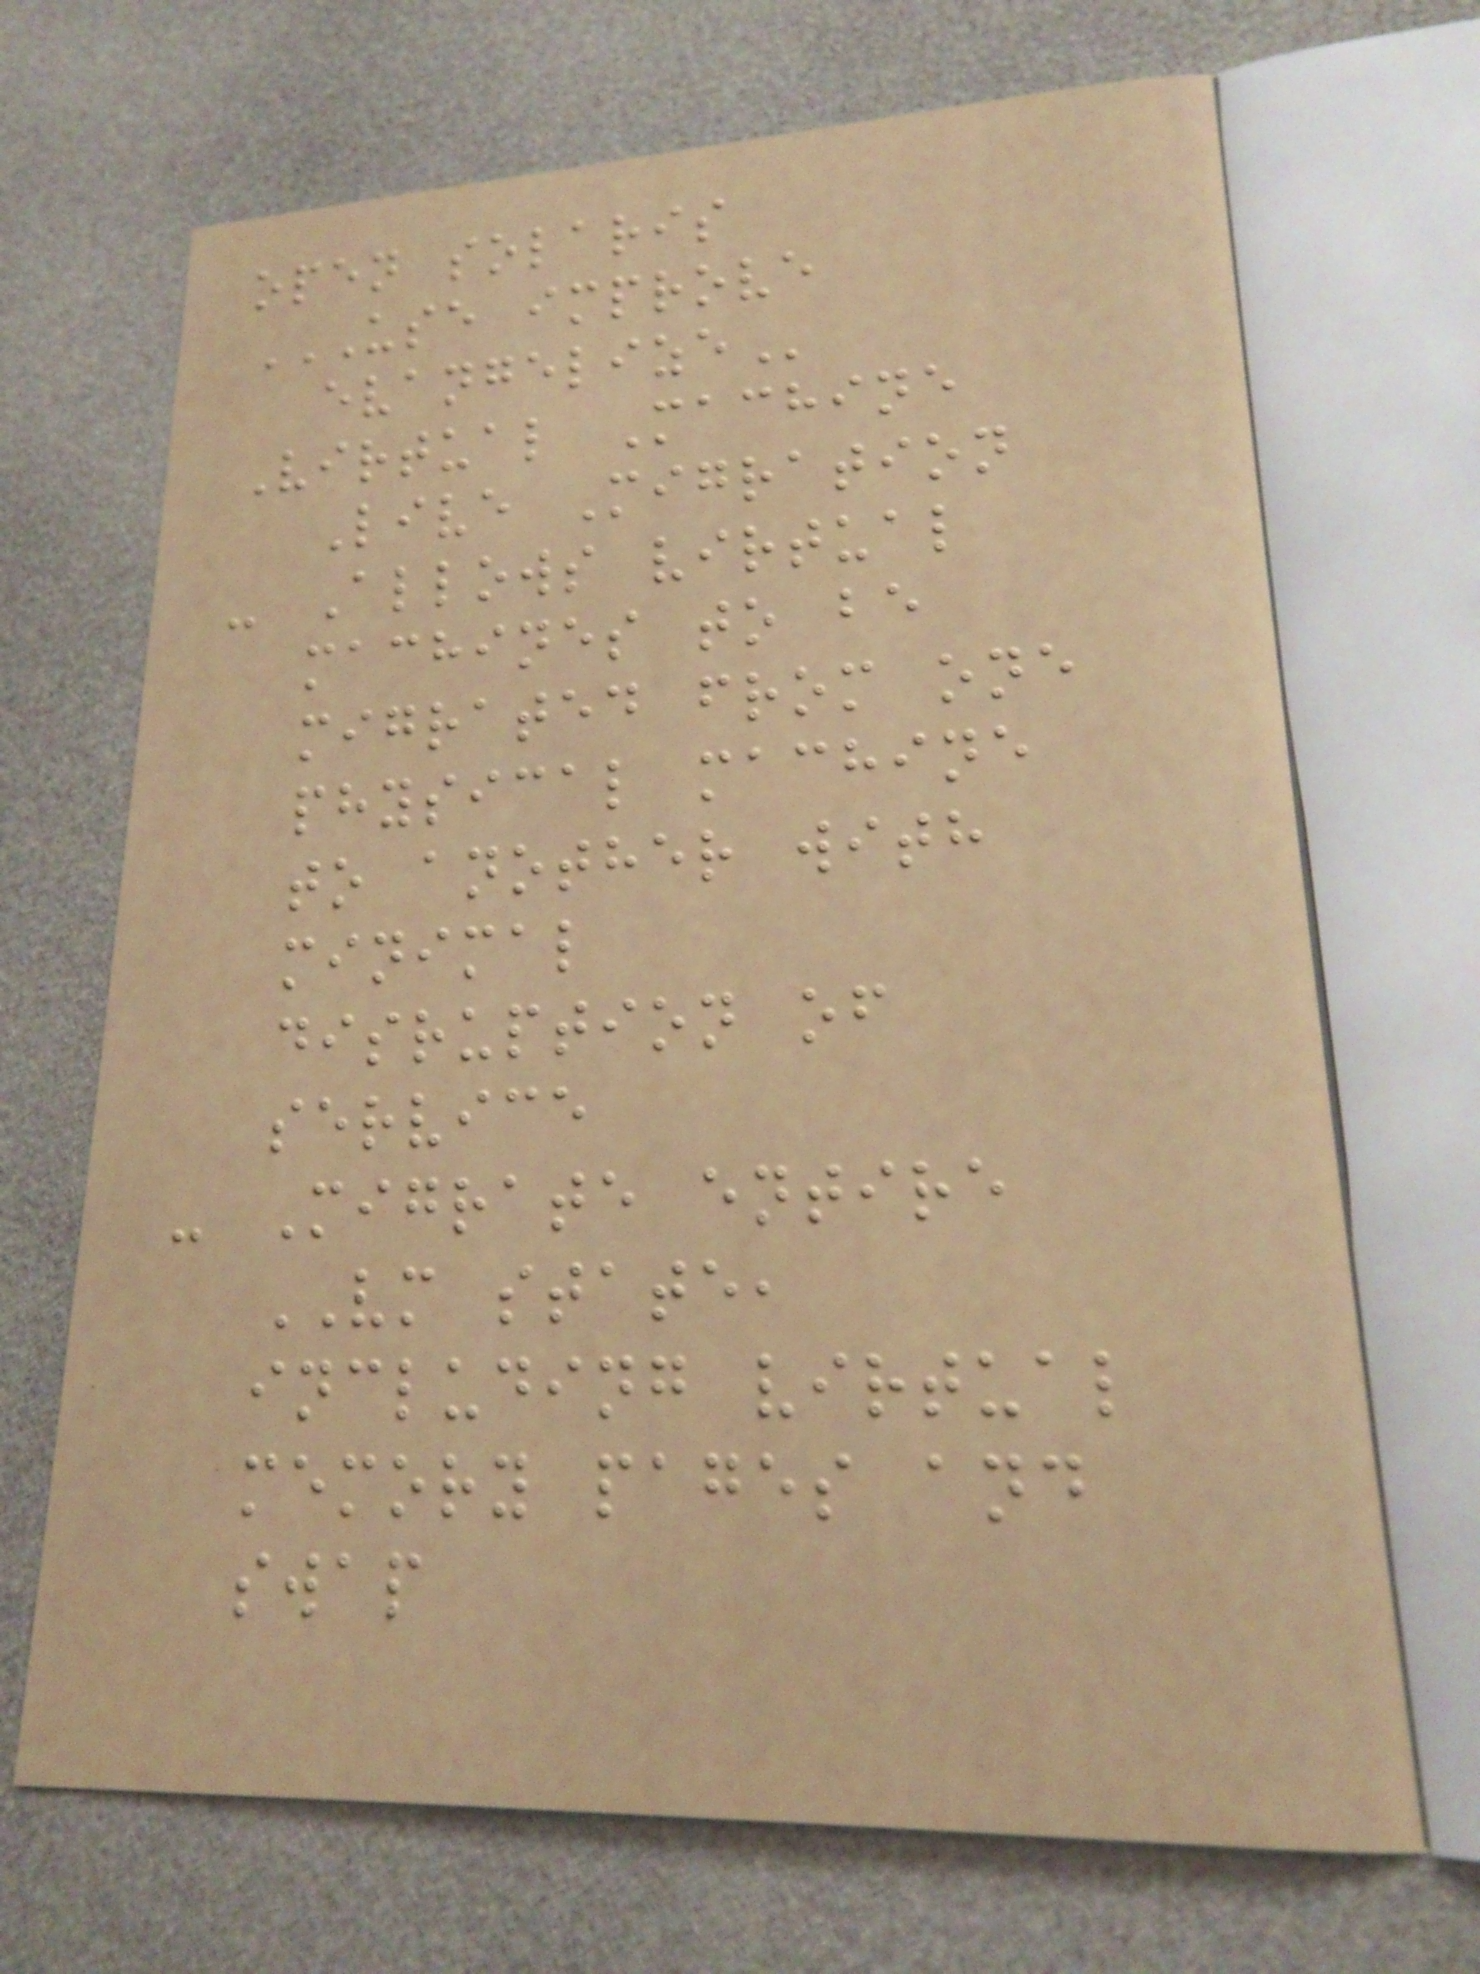open solaris
USE IMPROVE
EVANGELIZE
Virtual Machine
Live Migration
- Allows virtual
machines to be
migrated from one
physical machine
to another with
minimal
disruption of
service
- Migrate entire
VM state,
including virtual
memory pages and
swap
